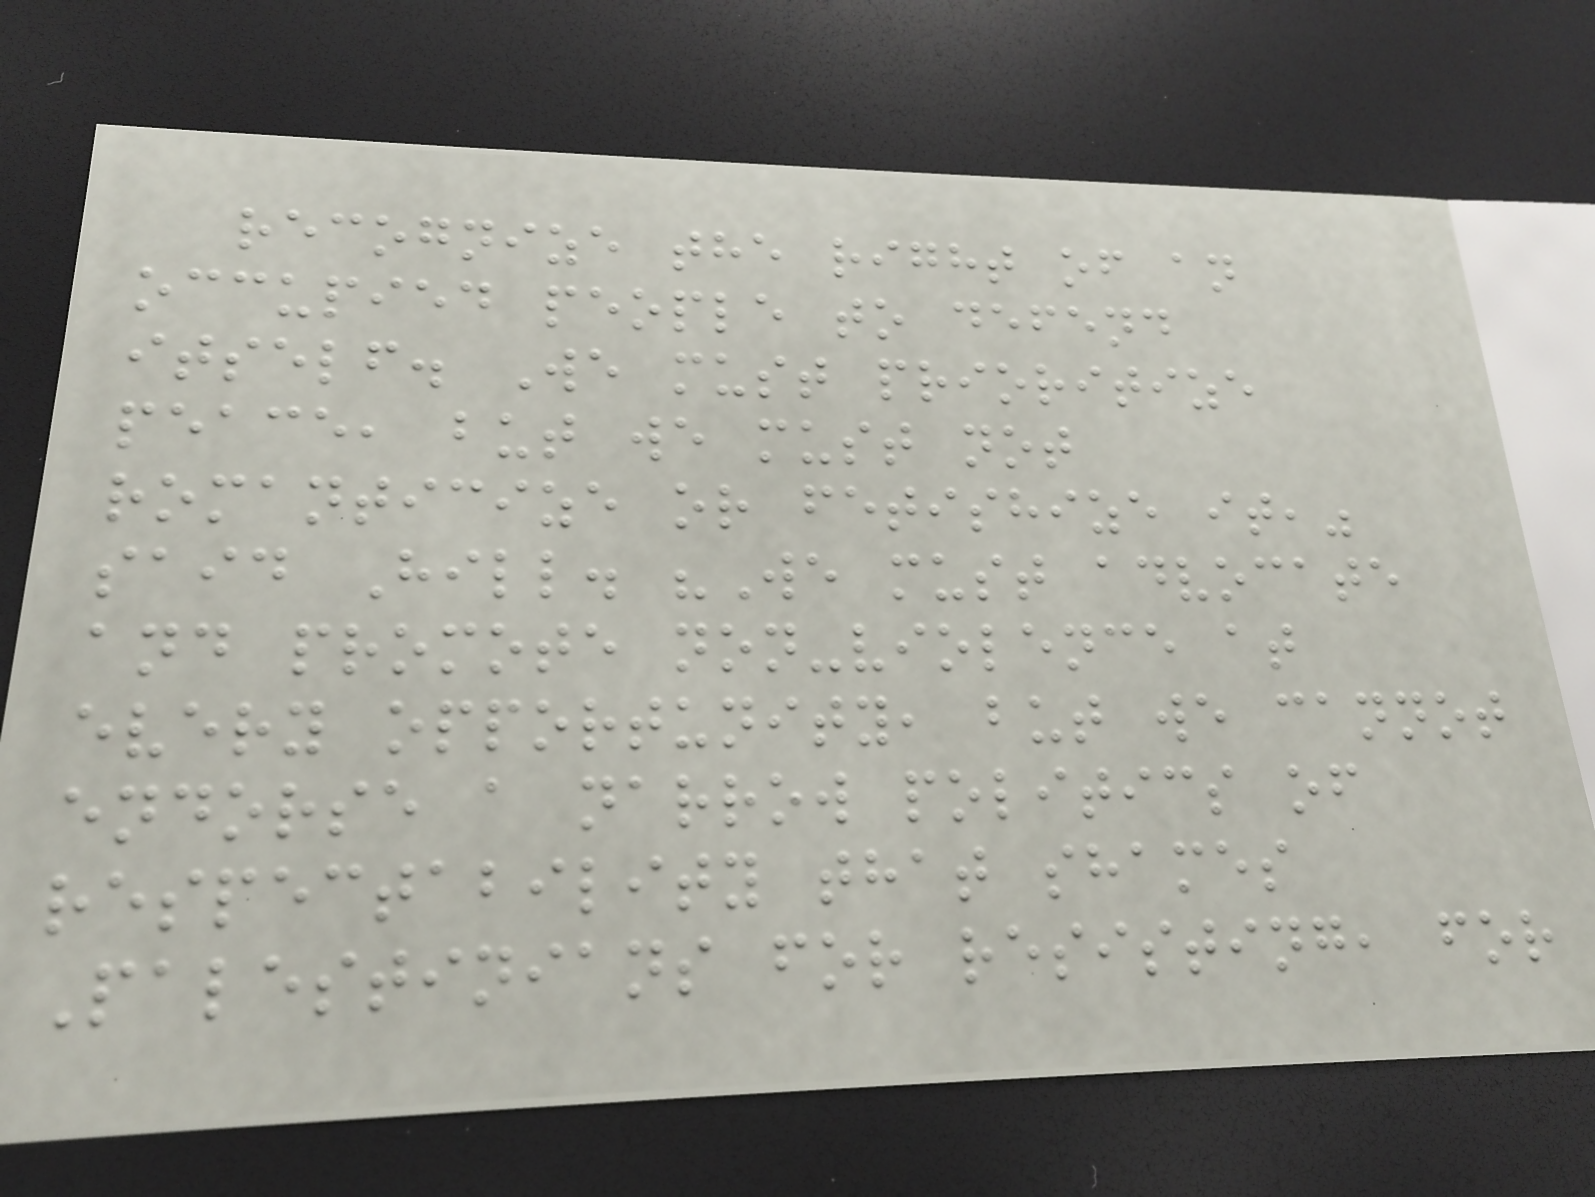recognize the right of an
occupied people to defend
itself. We must prioritize
peace, but we must not
romanticize or fetishize it,"
said Hill. "We must advocate
and promote non-violence at
every opportunity, but we cannot
endorse a narrow politics of
respectability that shames
Palestinians for resisting, for
